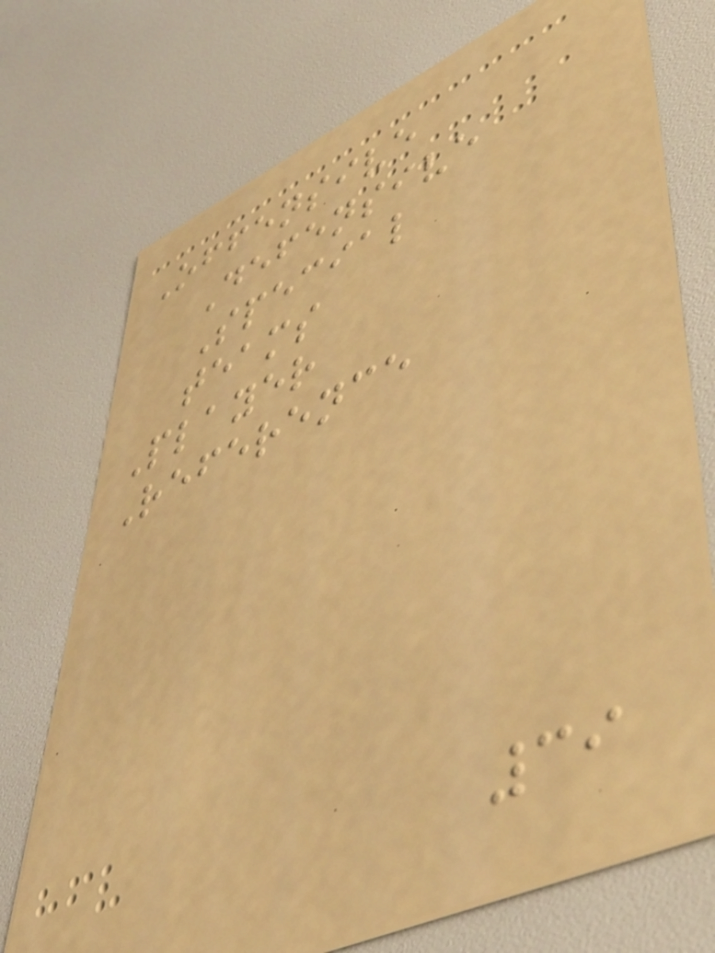Offensive
Defensive
Special
teams
Player
Reference
39
